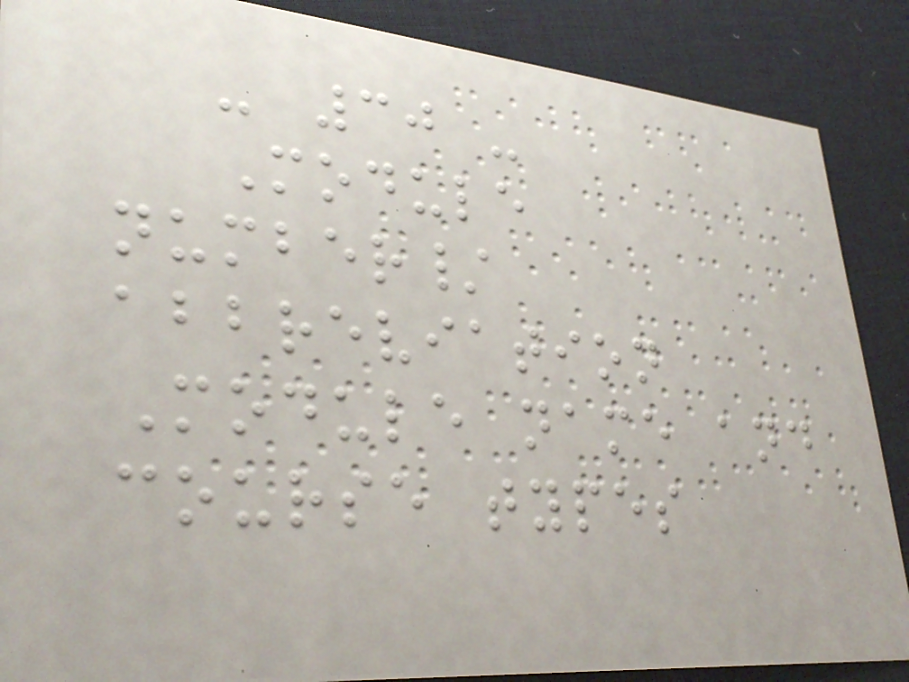- 30 -
Module
number/
abbreviation
Module name and
course types
